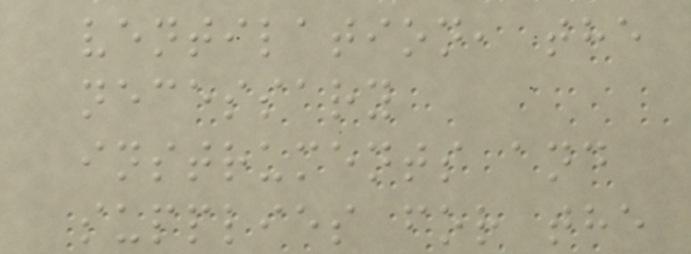ventilation, the
necessary
instruments and
supplies for the
